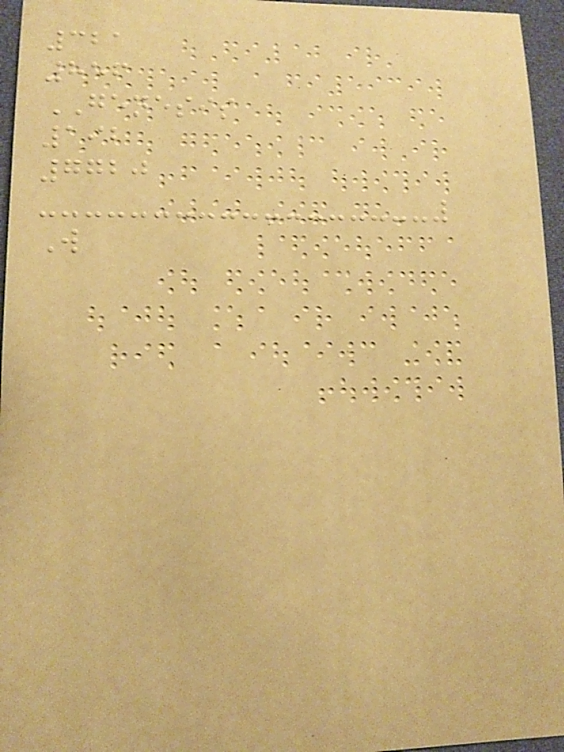321
856
GENESIS
192
7720
W
